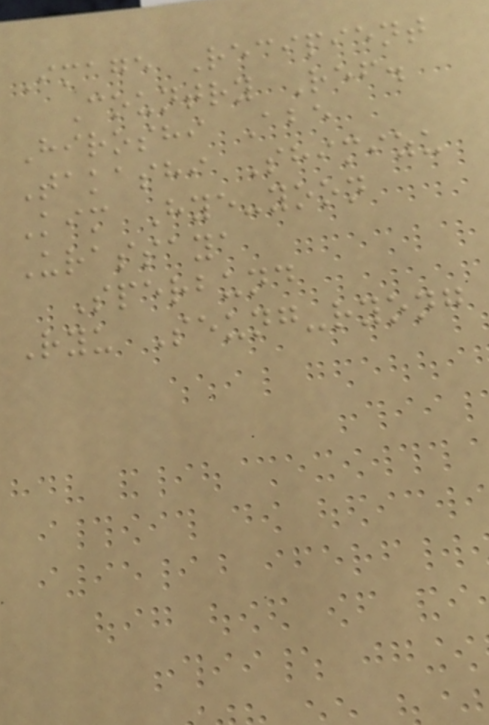Image Recipient
Country Ref.
Hiroshi Abe
Takashi Shimizu
Kim Hye-yoon
Urassaya
Sperbund
Ryu Seung-ryong
